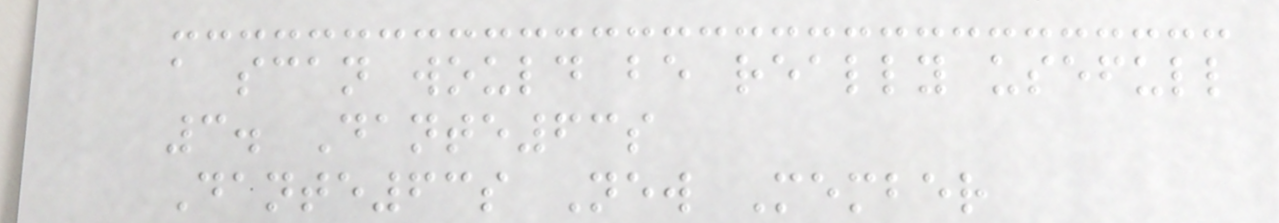a scan would be really usefull
3. Dante63s
Dante63s New Member
